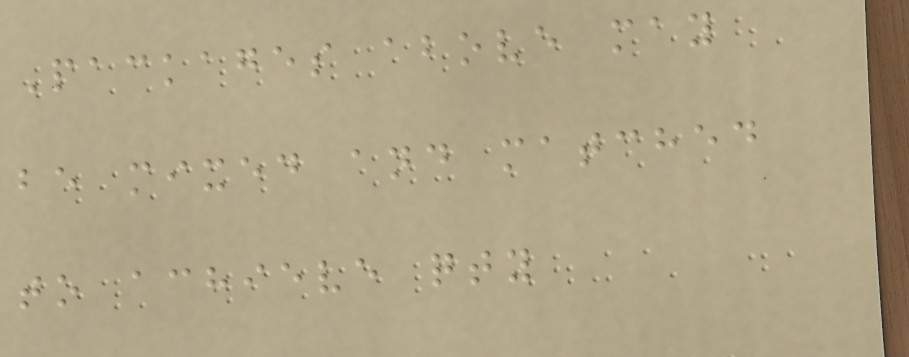Packages above may
be mixed and matched
to achieve qty
